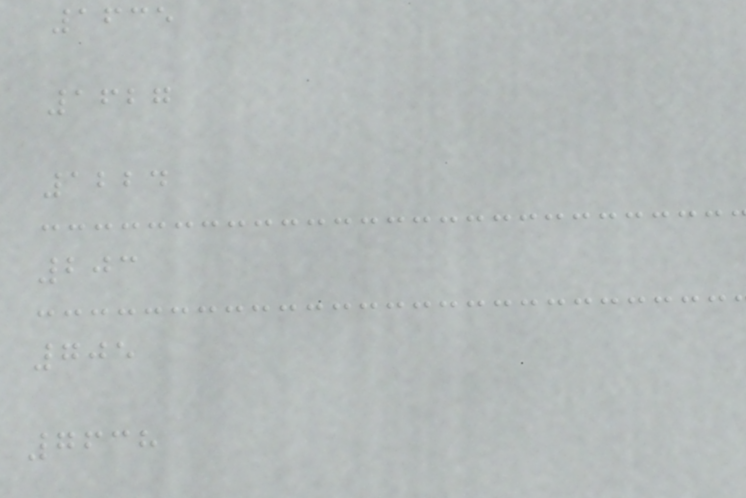1635
1627
1224
203
705
7638
